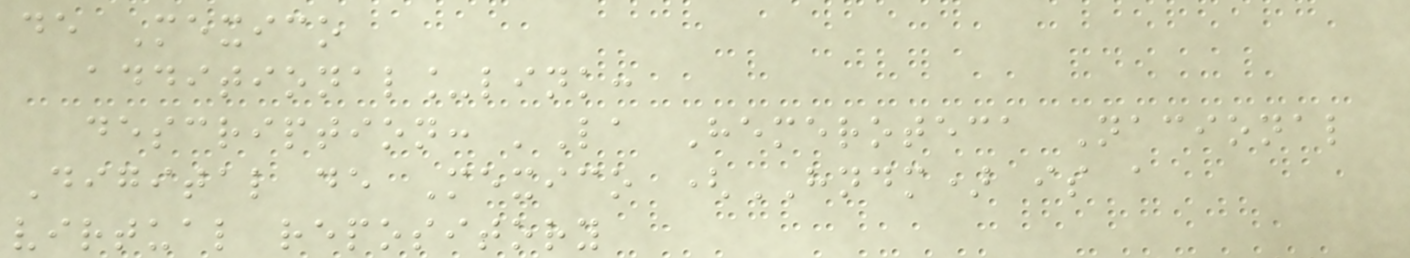de Mexico
additional_link:
description: 'La Hemeroteca Nacional
Digital de Mexico (HNDM) is a
virtual repository
